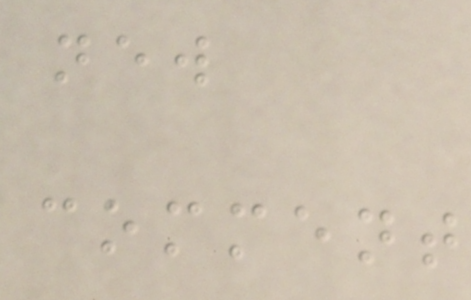new
comment
